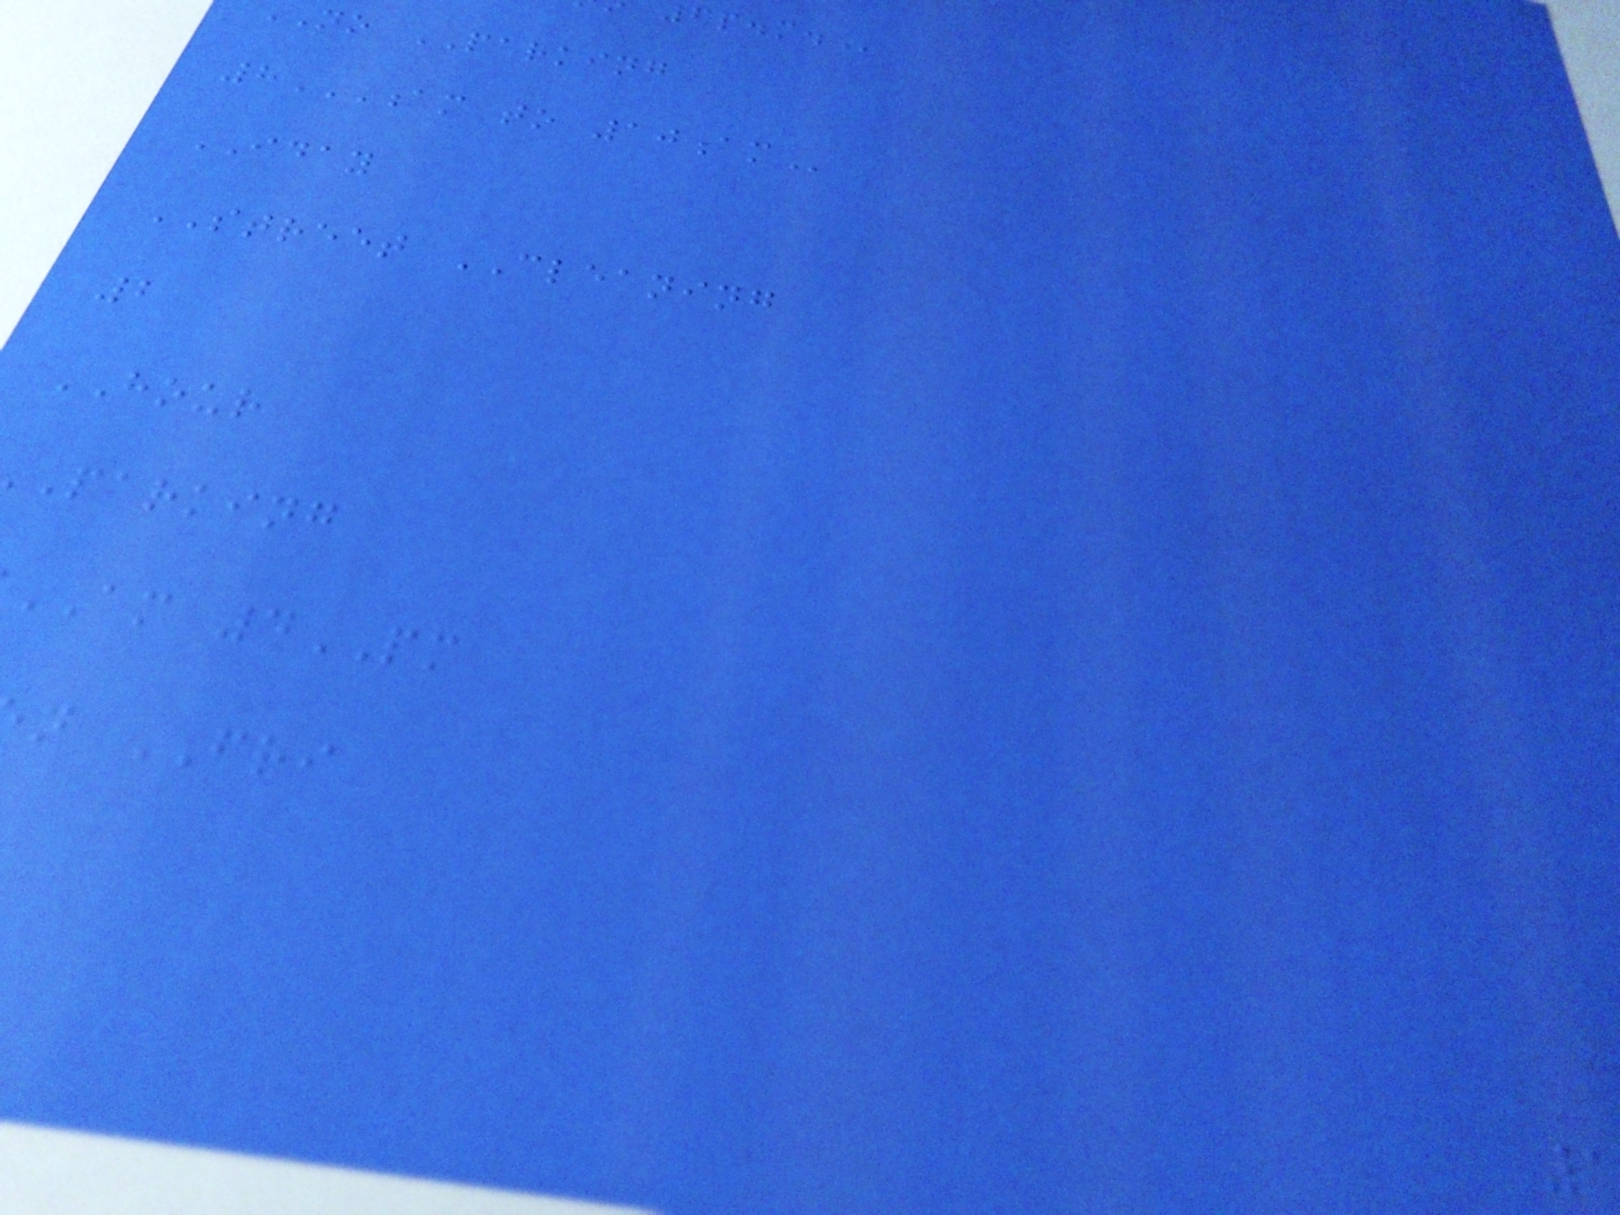no PARKING
8AM TO 10AM
IDAY
STREET CLEANING
2
HOUR
parking
AM 4PM
n FRI
